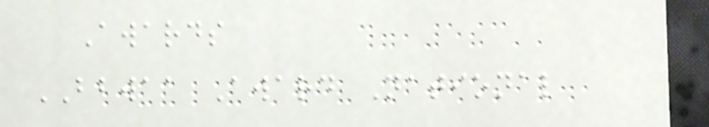Awards
BBWAA Award National
